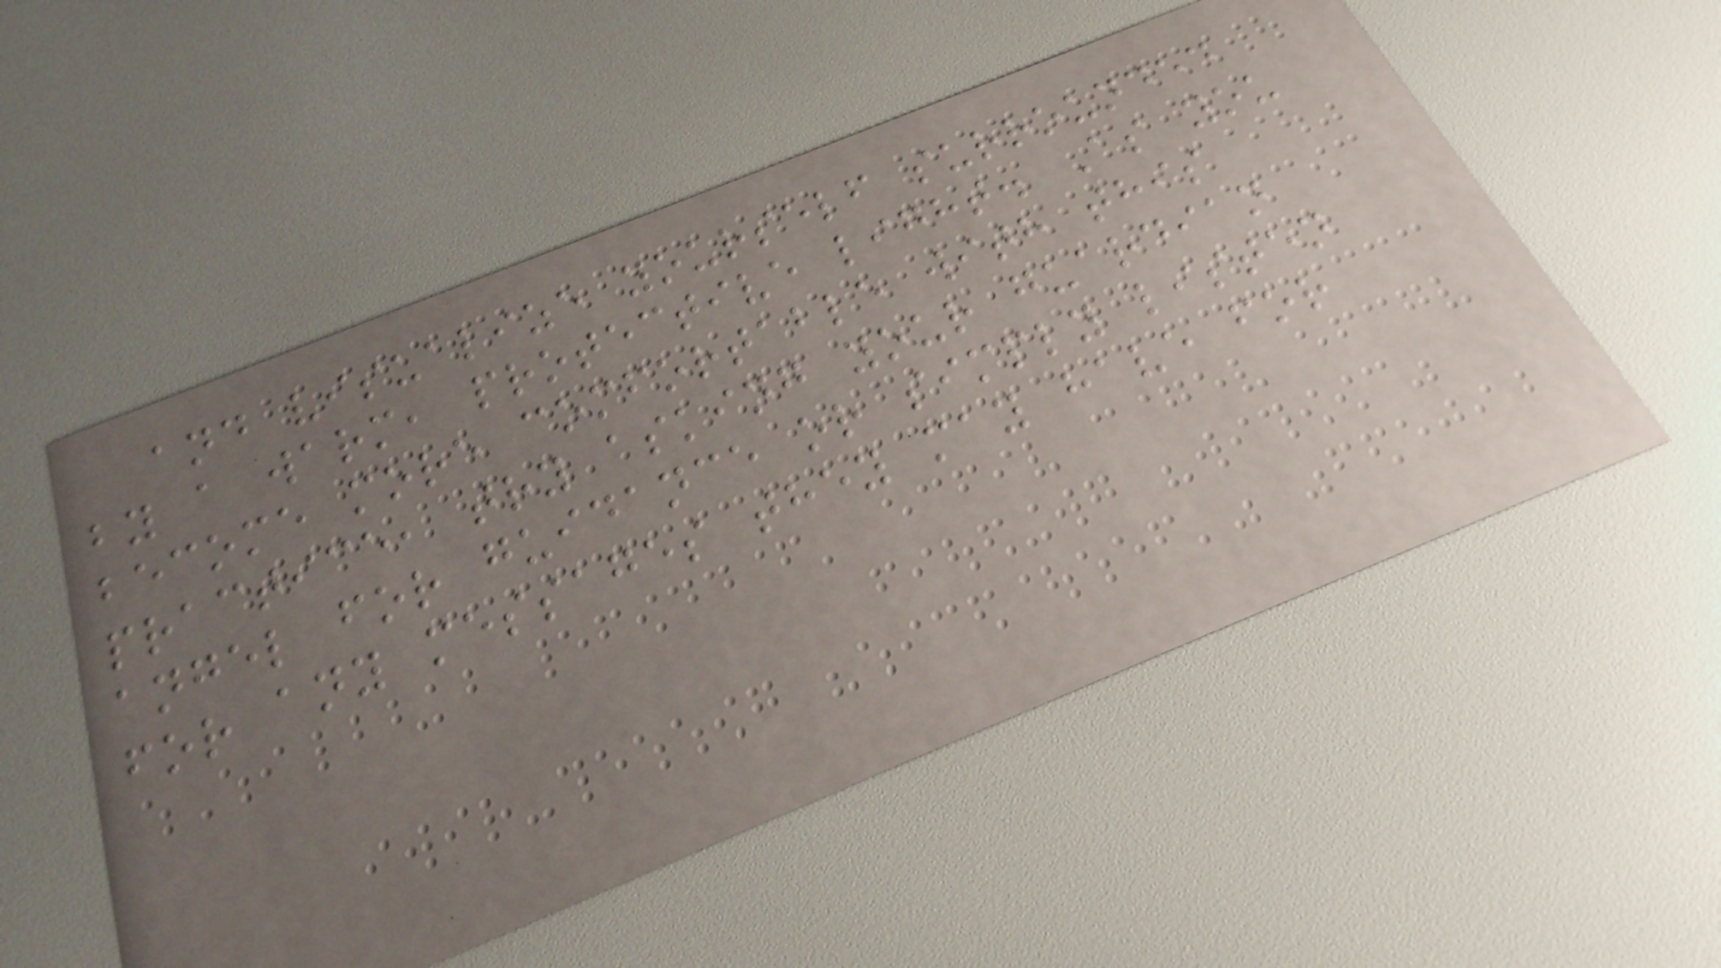and visualize yourself surrounded
by a warm, protective light. As you
become more comfortable with this
practice, try asking your guardian
angel for guidance or simply listen
for any messages they may have for
